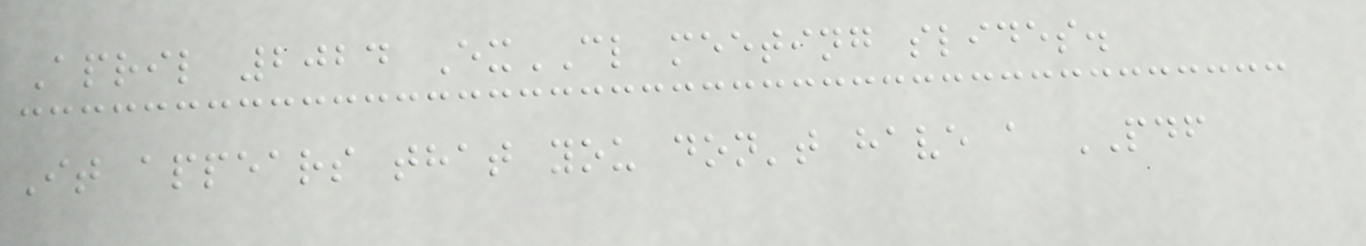April 2024 ExCL meeting slides.
It appears that you don't have a PDF
